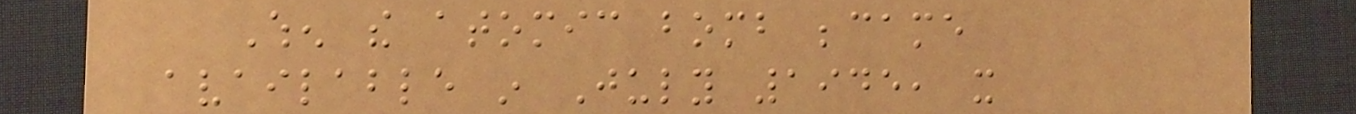When the atomic bomb became
available in July 1945, it
